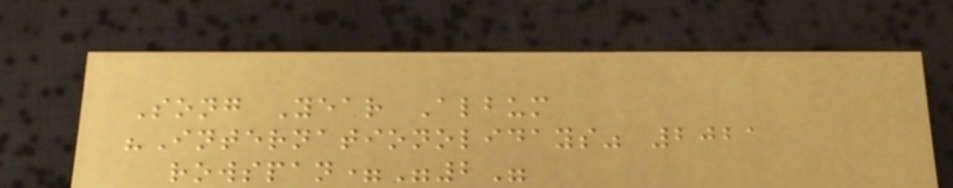Song Year Album
"Internationolidays" 2021
rowspan="2"
